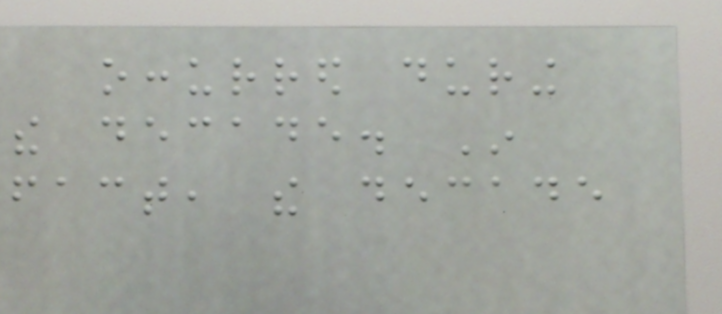occurred during
the decade. In
fact, the decade
